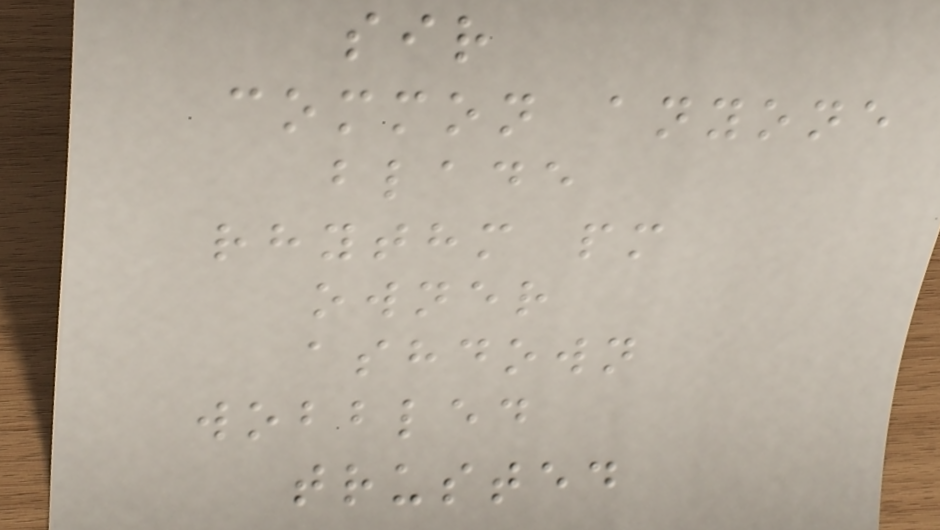sir
common anyone
blade
rhythm pm
owner
ashdown
wobbled
trusted
